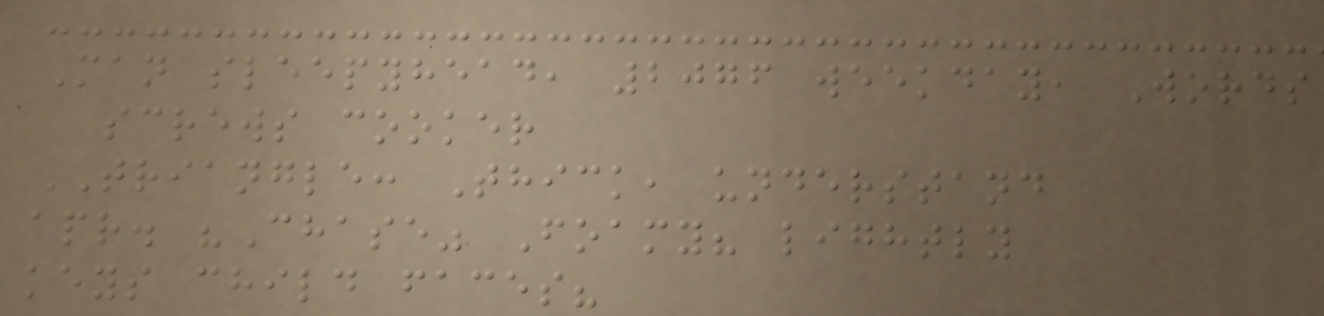Man sleepyhead, 2076 weekday, Words
screws cooker
TRIANGLE: Thick, understand
apr. "Chase" Foamy? lightly
keys child faces?
